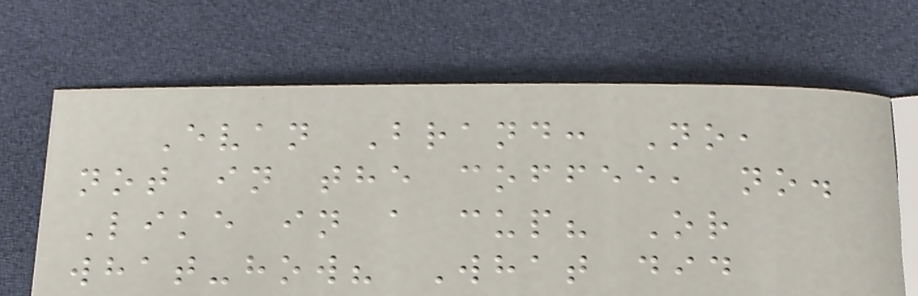Evan Brand: No,
not in the coffee, no.
Like in a cup? Or
what-how? What did
